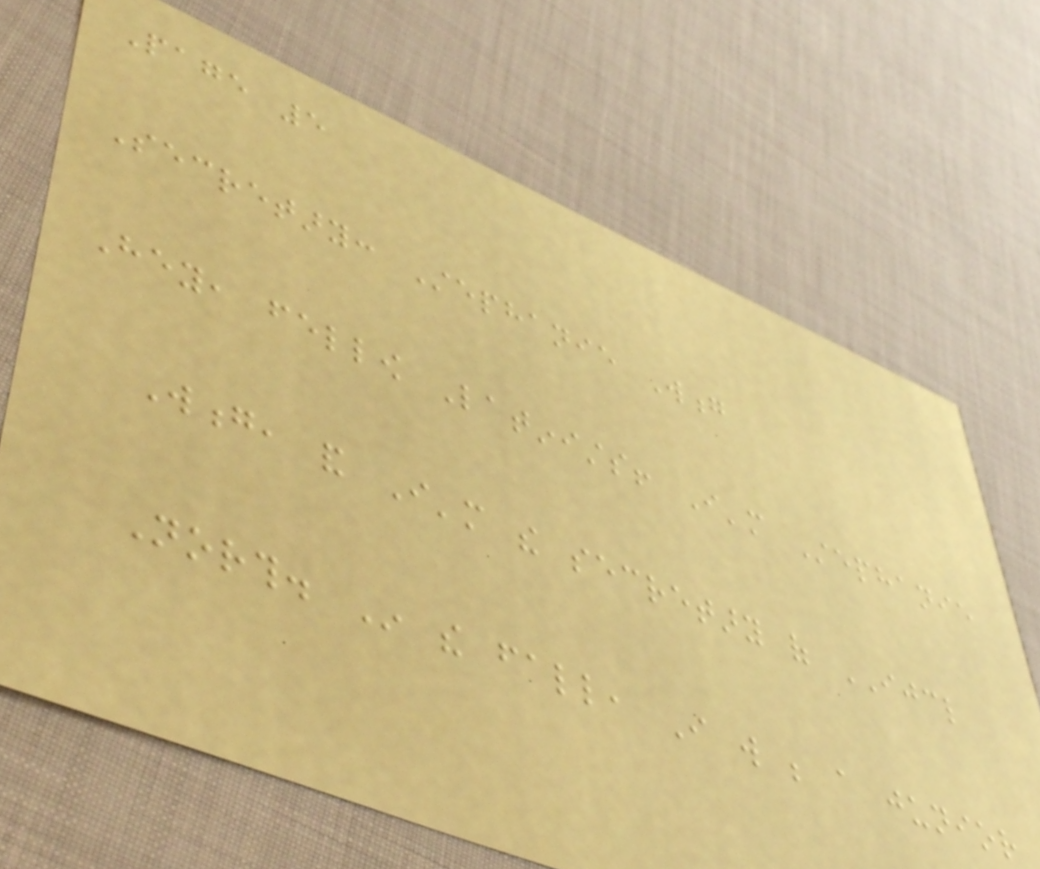Page 5
Secretary: Stephanie Wong
Hey, fellow Latinists! I'm Stephanie
Wong, and I'm the secretary of IJCL
North. In the fall, I will be a junior
